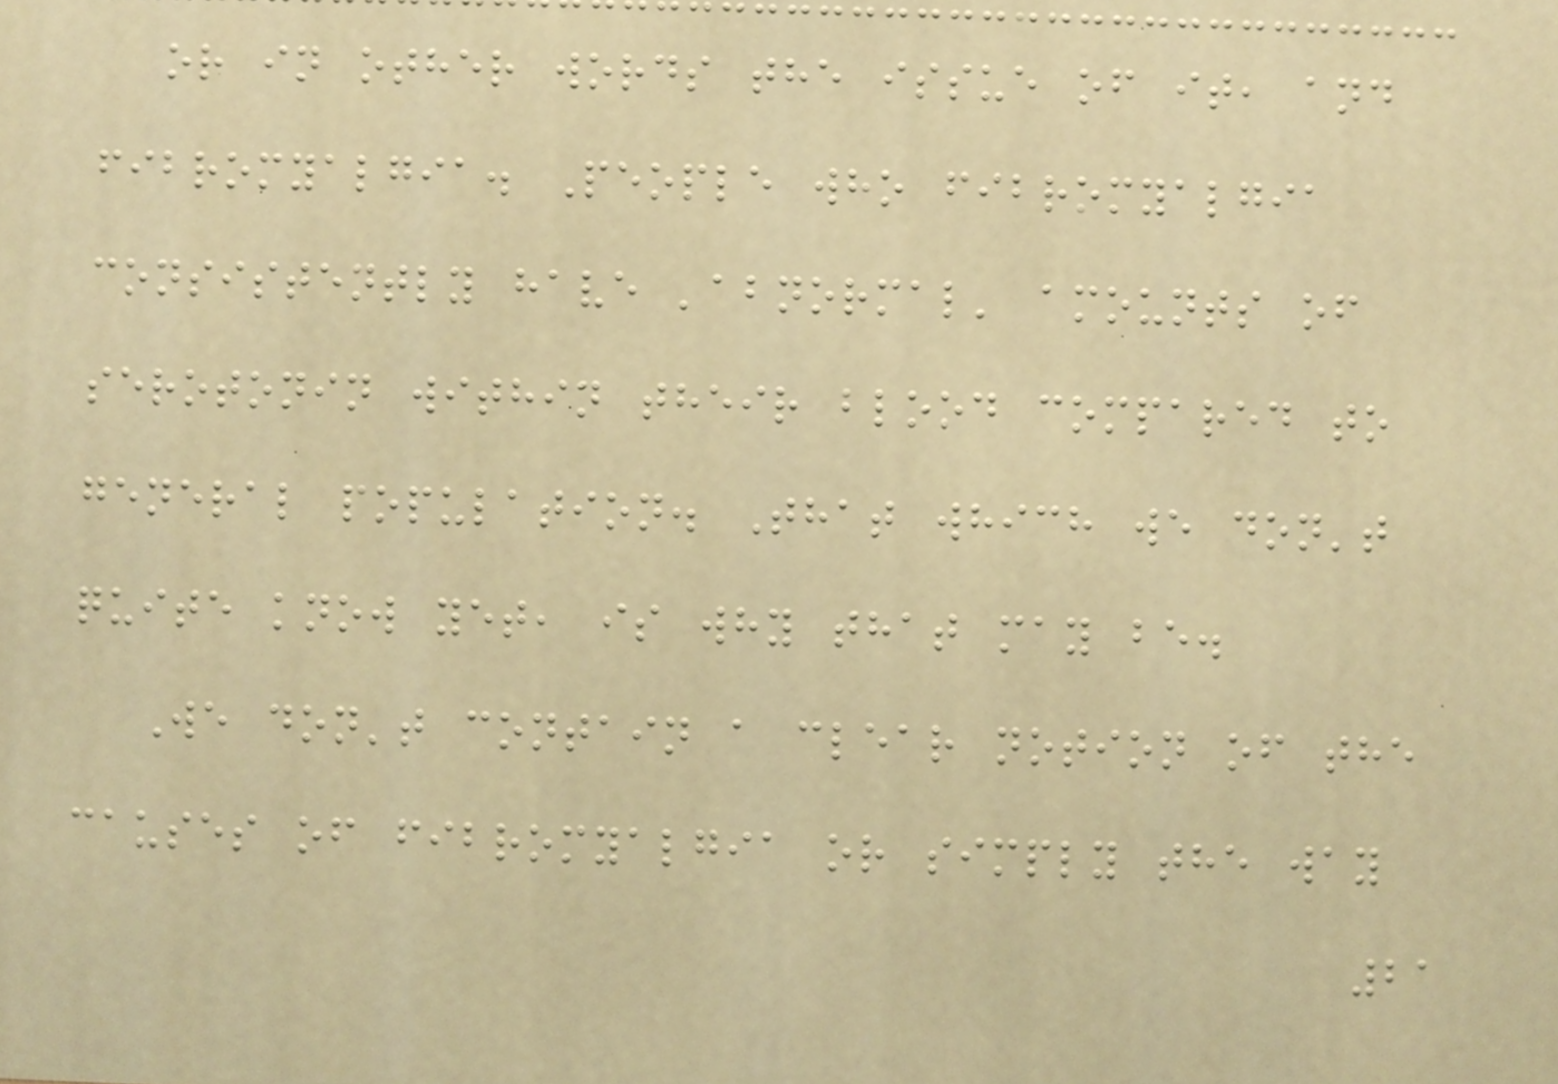or in other words the issue of it, and
fibromyalgia. People who fibromyalgia
consistently have 'abnormal' amounts of
serotonin within their blood compared to
general population. That which we don't
quite know yet, is why that may be.
We don't contain a clear notion of the
causes of fibromyalgia or simply the way
21
